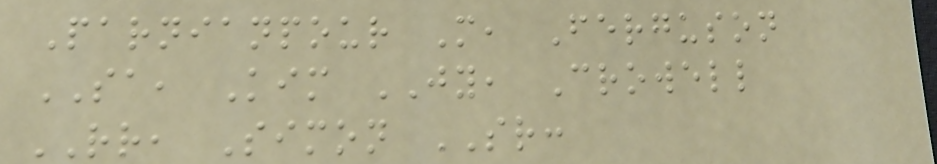Parnianpour M, Ferguson
SA, Kim JY, Crowell
RR, Simon SR:
